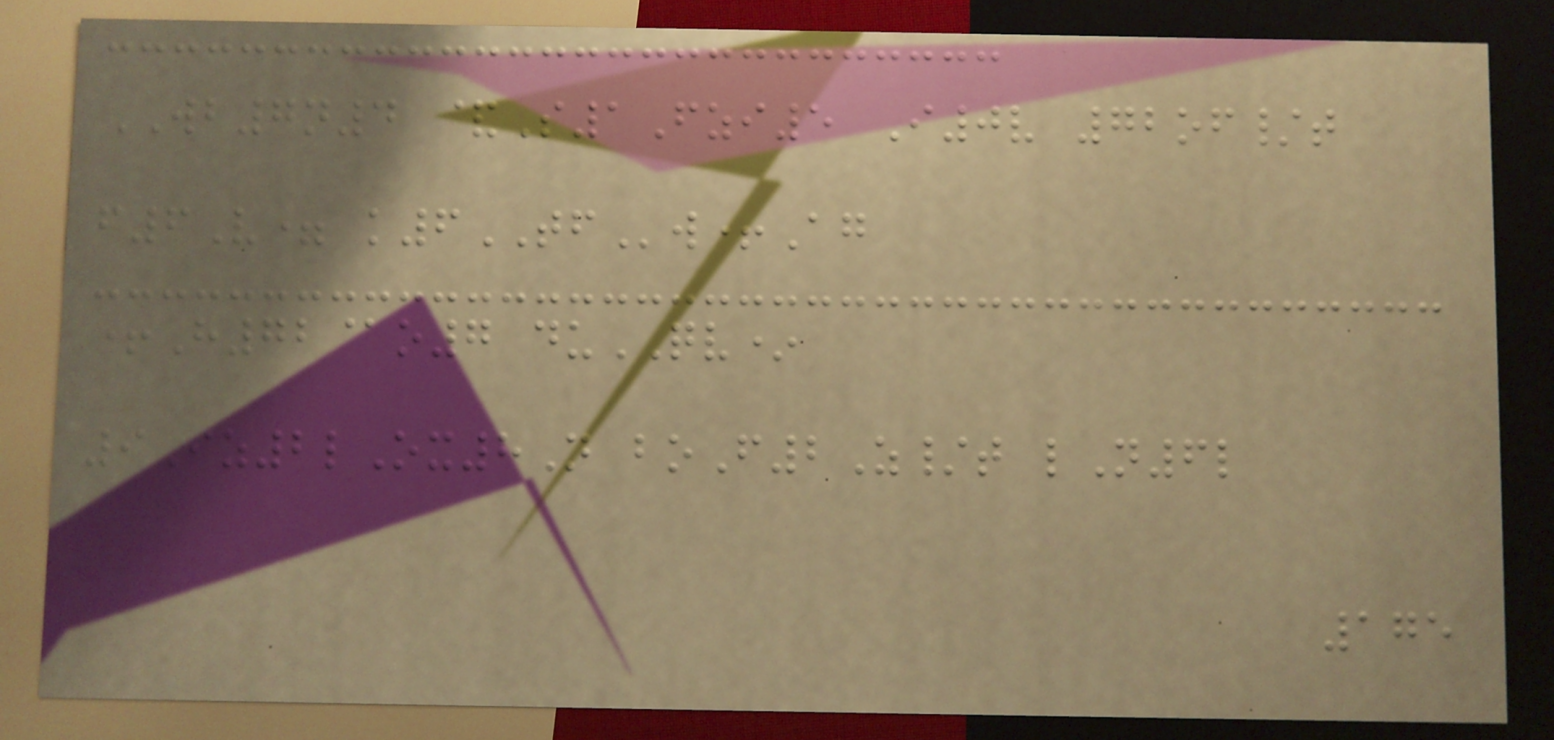WB7n4 &S1Fzi5 I0v 72of/t
f6V= k6TFw+Ag
+H72@o7 duQV*
9Iz2lOx8N boF2Z/t lN6l
175
